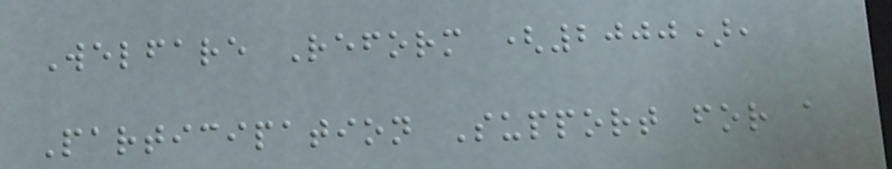Welfare Reform (2000),
Participation Support for a
